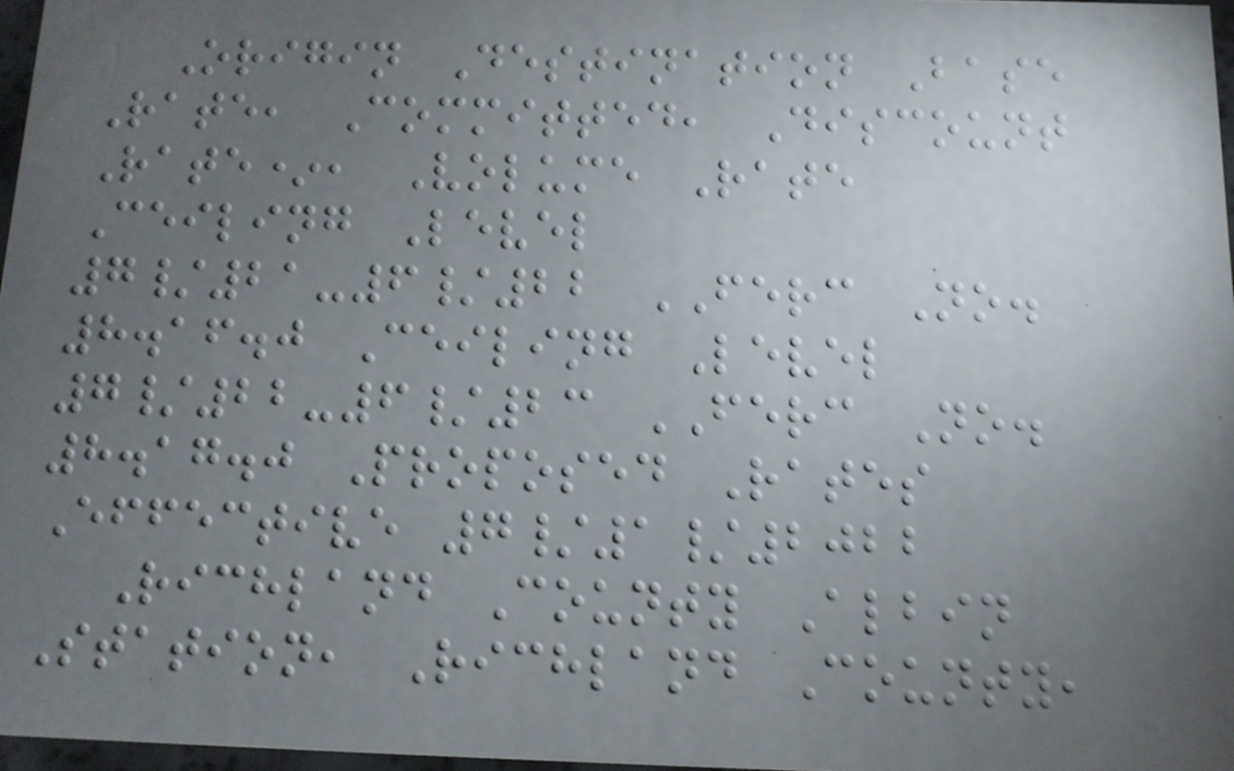Origin Destination Base
Rate, Committed, Discount
Rate*, Volume Rate
Ceiling Level
7/21-6/22 FERC No.
8.16.0 Ceiling Level
7/22-6/23 FERC No.
8.17.0 Proposed Rates
Effective 7/1/2022
Richland County Albin
Station, Richland County,
